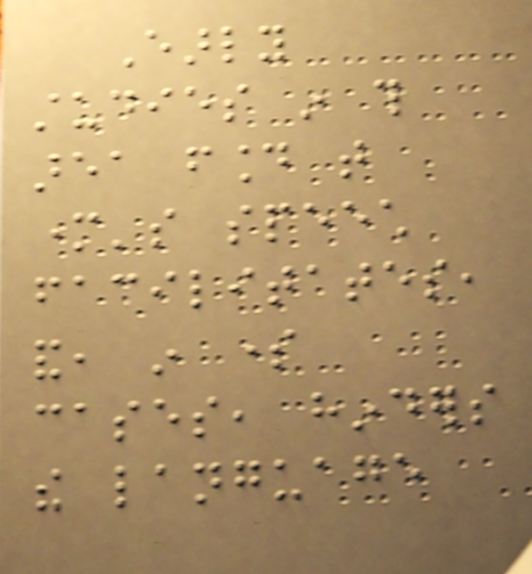Early
studies in this
area found that
mother's speech
facilitates,
and, in some
cases, hinders
the language
